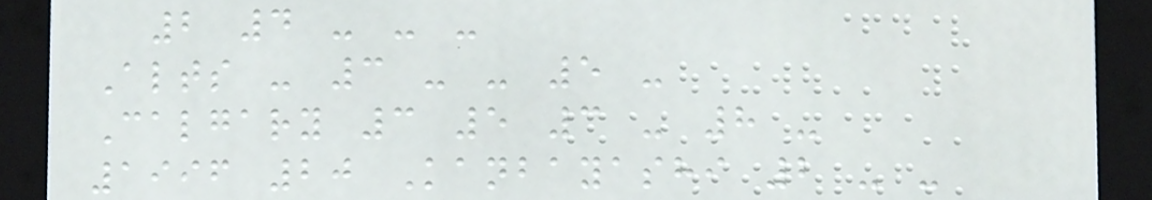2 4 - - -
Alts - 3 - - 5 -
Calgary 3 5 3 - 8 -
1996 20 Kanbayashi 2 - -
